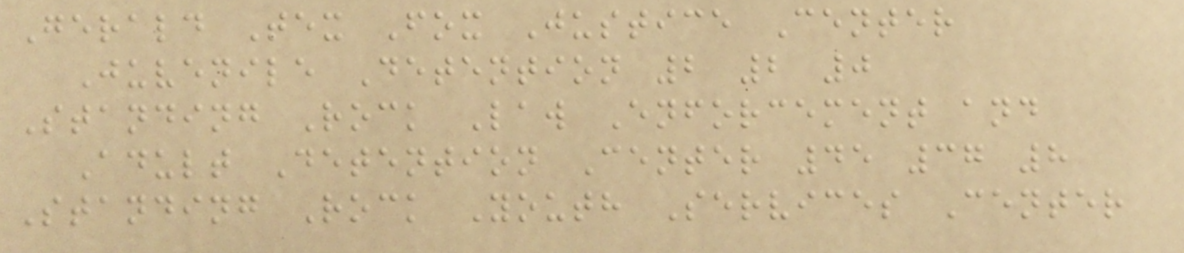Gerald Tex Fox Justice Center
Juvenile Detention 2 2 0
Standing Rock Law Enforcement and
Adult Detention Center 45 37 8
Standing Rock Youth Services Center
